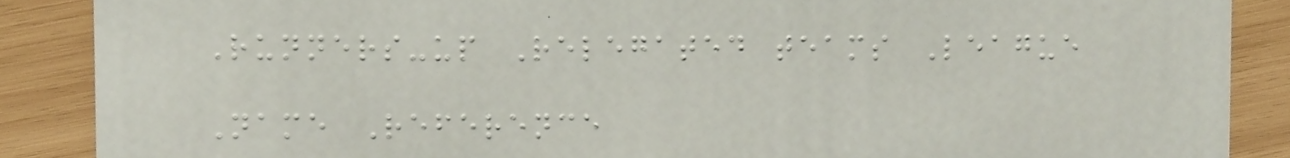Runners-up Relegated teams League
Name Reference
